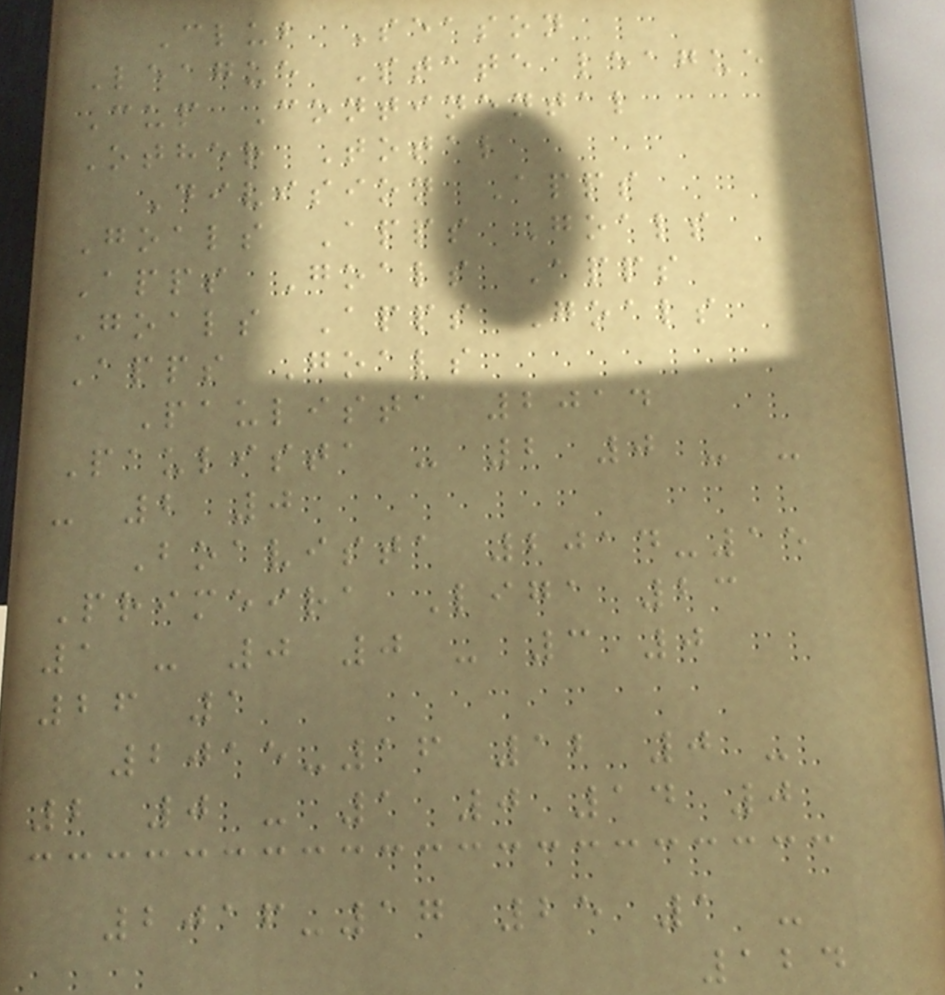Club Season
League State league
Cup Continental
Other Total
Division Apps
Goals Apps Goals
Apps Goals Apps
Goals Apps Goals
Apps Goals
Paulista 2014
Paulista - 2 0 - -
- 2 0
Boavista 2014-15
Primeira Liga 23
1 - 0 0 - 3 0
26 1
2015-16 12 0 -
2 0 - 1 0 14 0
2016-17 25 1 -
124
